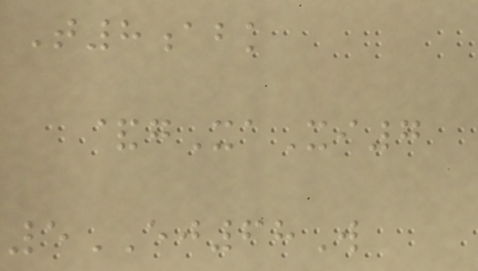T8abk
&gXaXi7
5EJ68W
